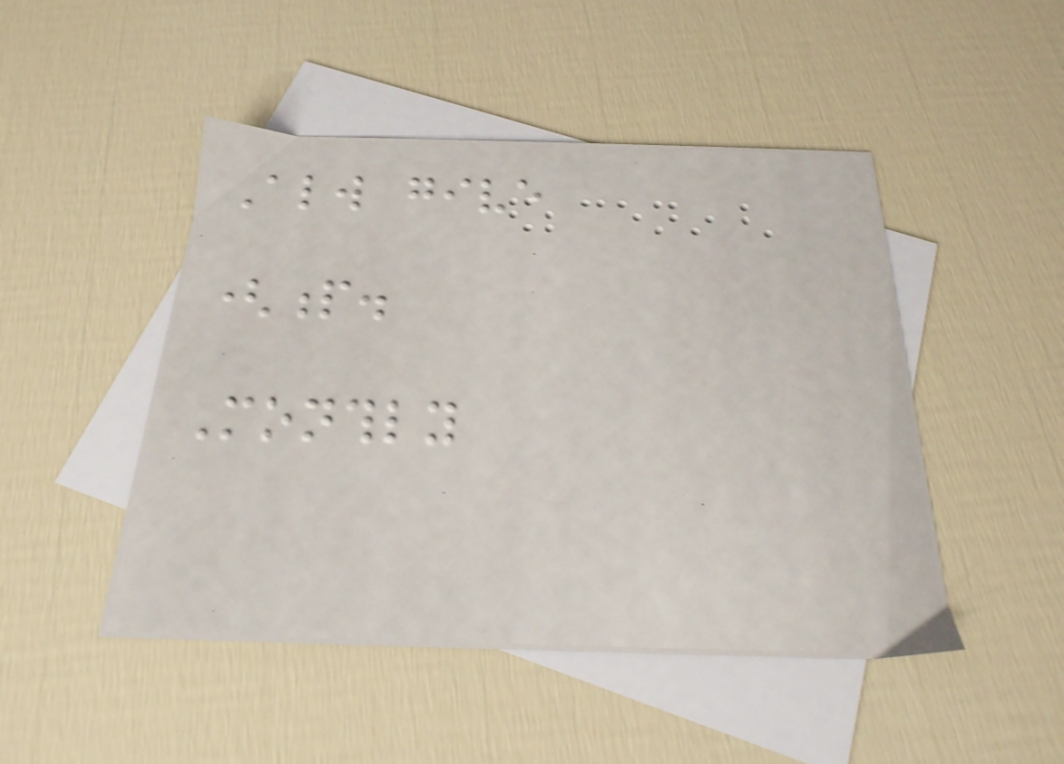Always give
(p.
Monthly
